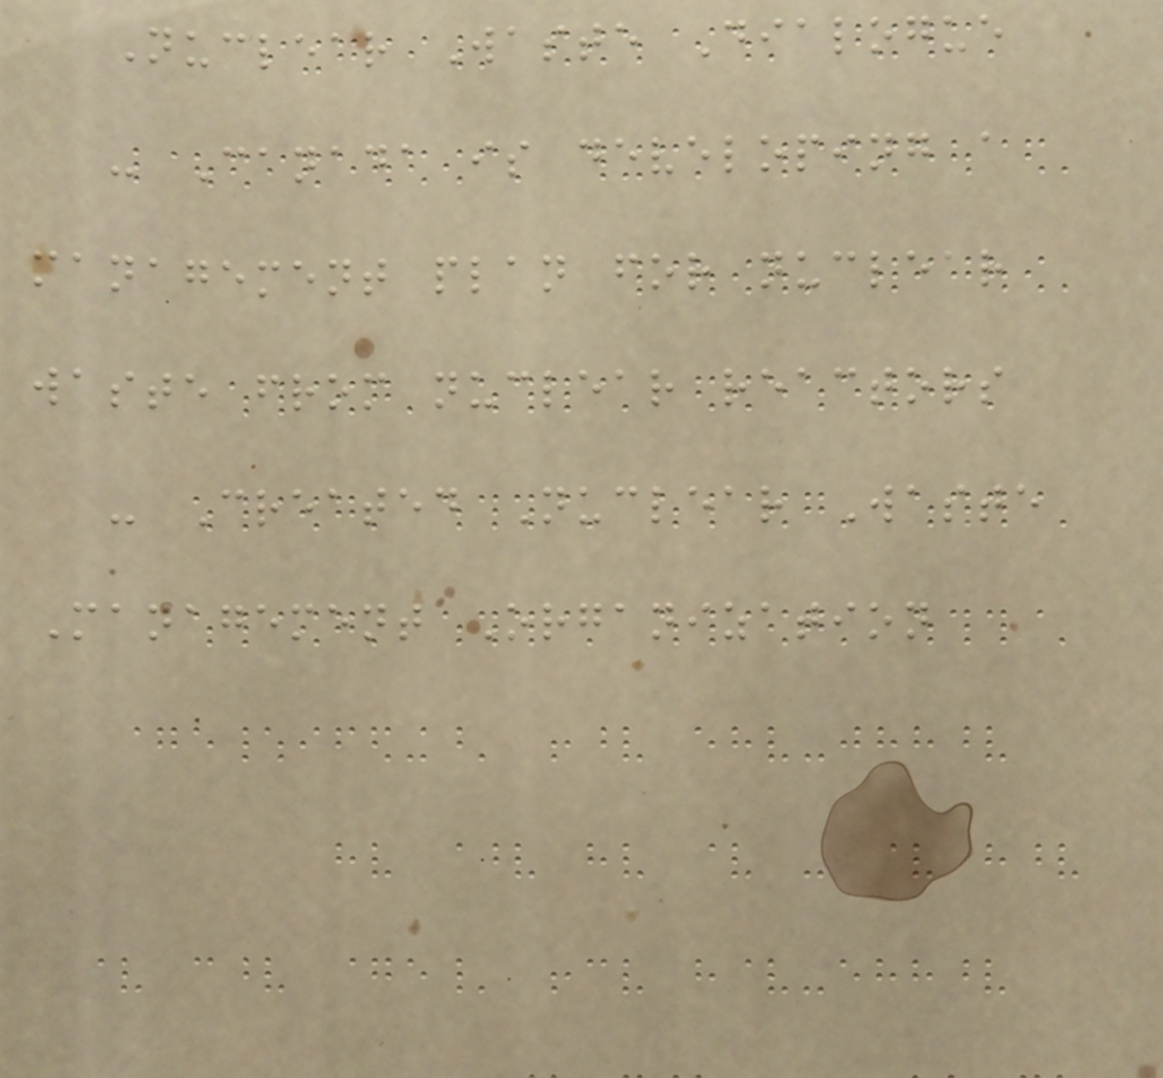Nuclear Waste Dialogue
- Canada is developing a
management plan for nuclear
waste from nuclear reactors
- Created Nuclear Waste
Management Organization
